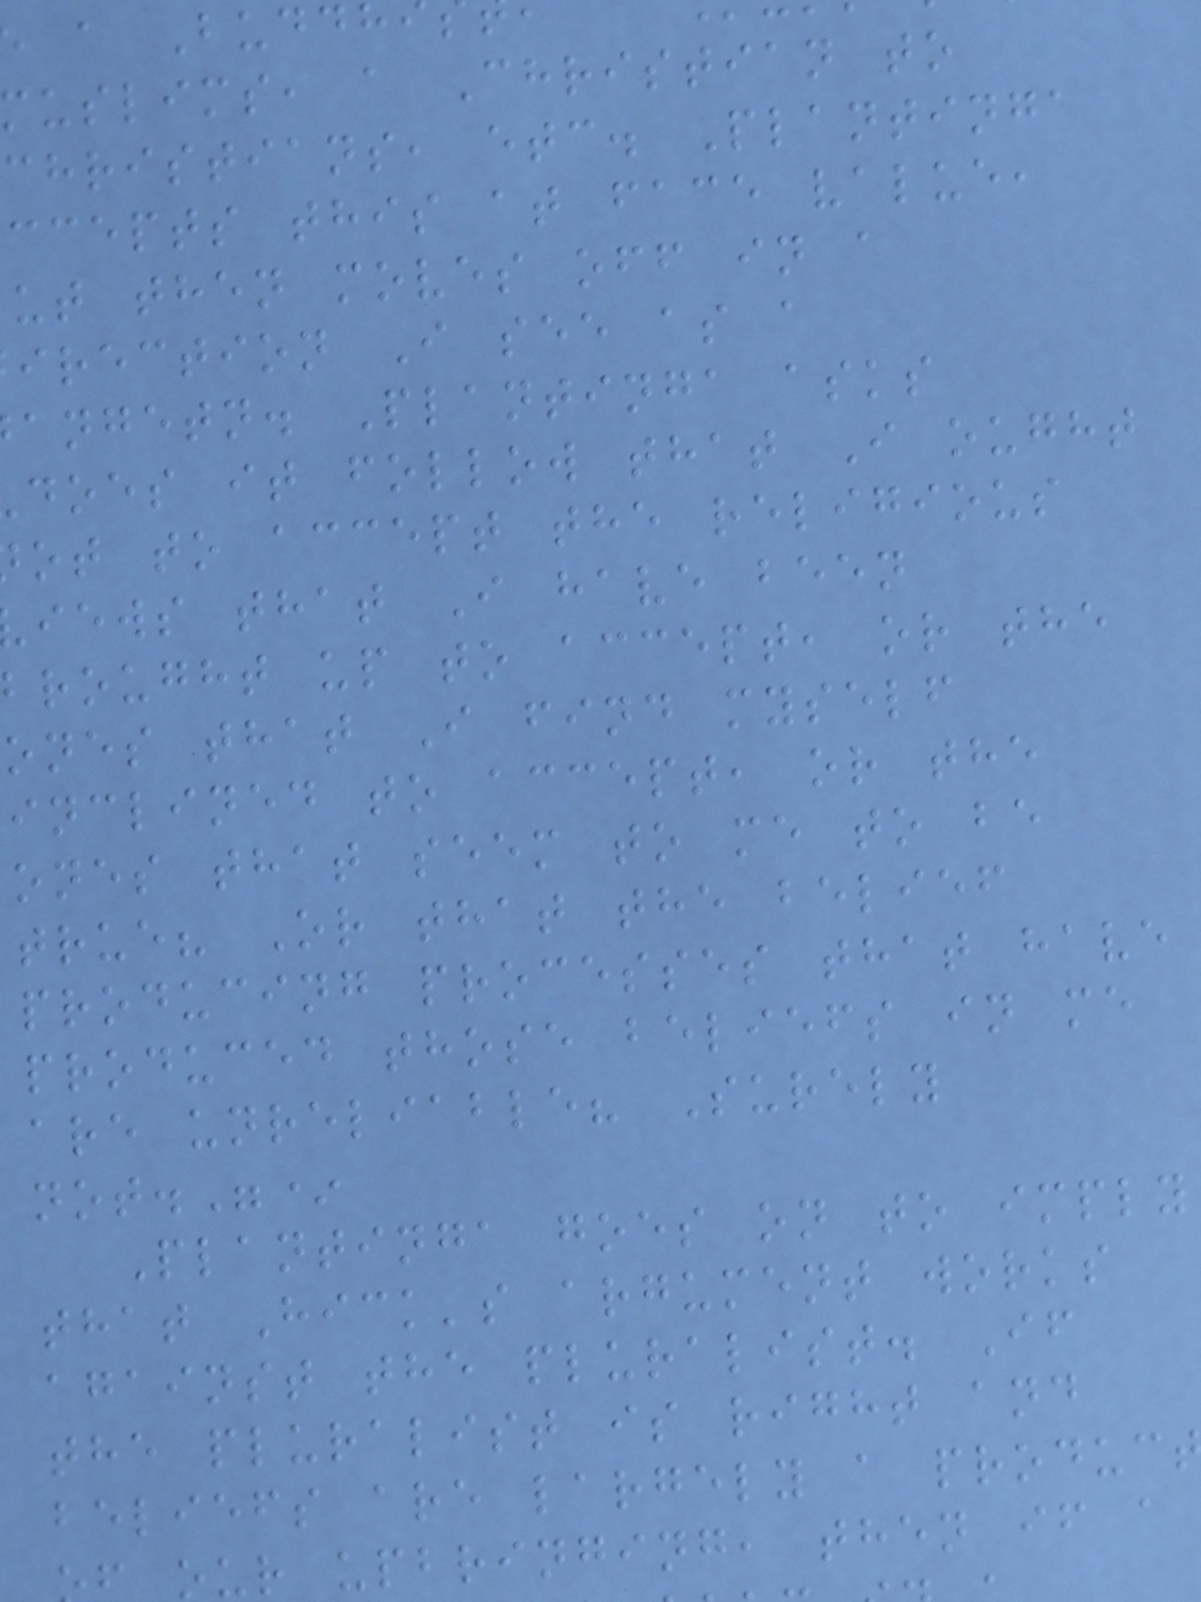a Budd
muslims, a Christian to
christians, etc. Plantinga
ccepts this at face value,
ut then moves off in a
irection I see as a
angetn. Plantinga asks
does it follow that I ought
ot to accept the religious
iews that I have been
brought up to accept, or the
ones that I find myself
inclined to accept, or the
ones that seem to me to be
true? Or that the belief
producing processes that have
produced those beliefs in me
are unreliable? Surely
not."*
Plantinga goes on to imply
that Hick's argument works
against the pluralist. If
the pluralist is right and
beliefs are largely a produc
our upbringing, then if a
